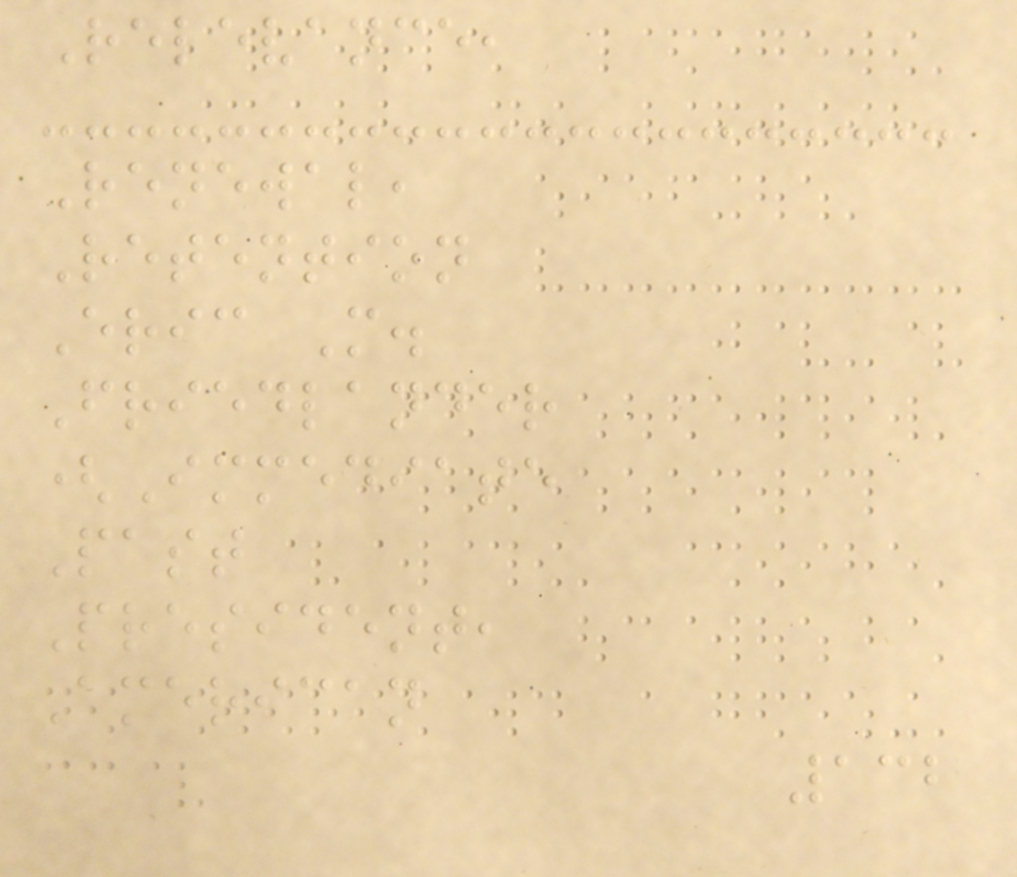Relevance,
Renewal,
Retention
Eric M.
Friedlander
(Immediate
Past
President,
American
132
